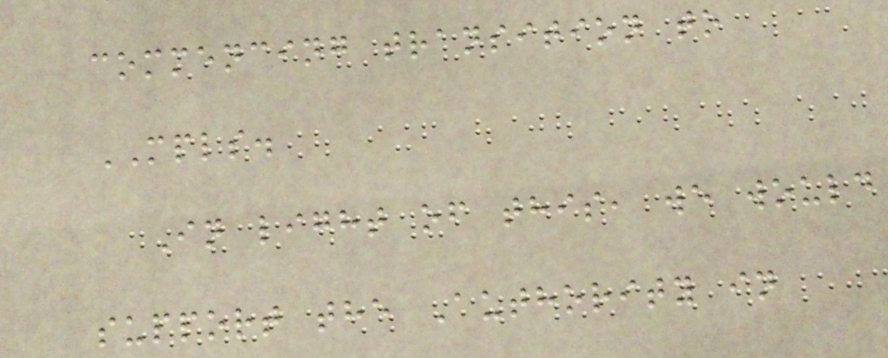commencing transition to
MPLS.
In light of this, we would
support the Authority in
